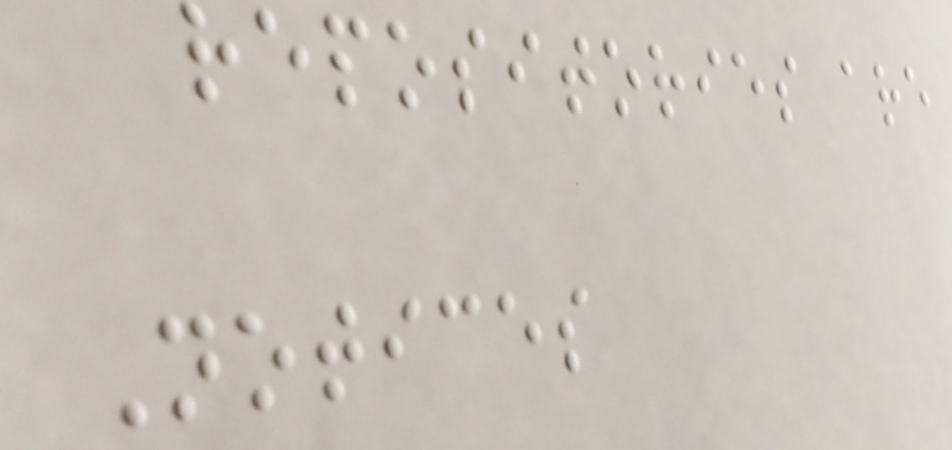repositories are
Notices
